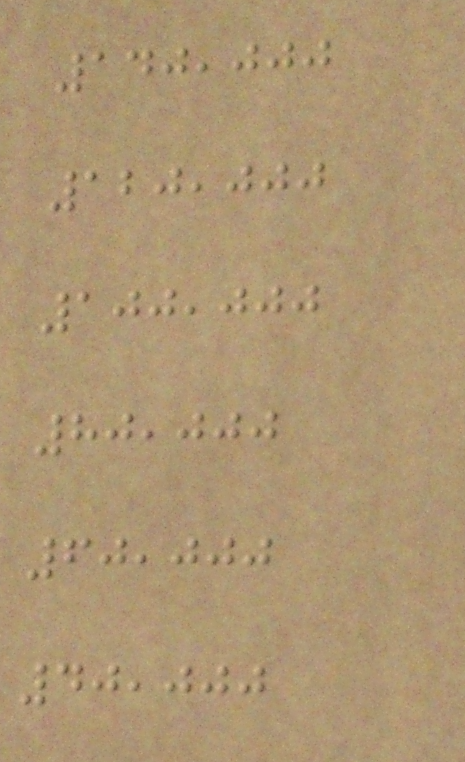140,000
120,000
100,000
80,000
60,000
40,000
